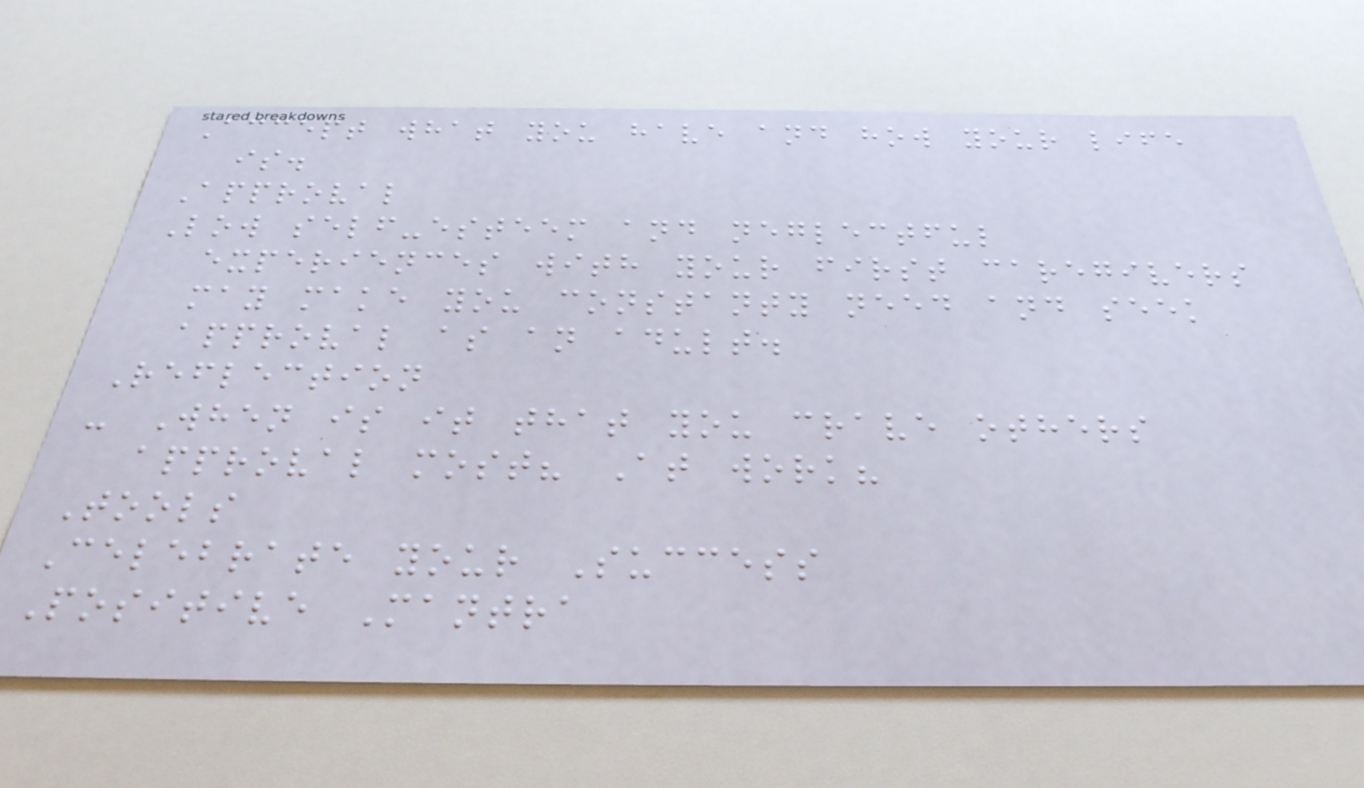Accept what you have and how your life
is.
Approval
Low self-esteem and neglectful
experiences with your first caregivers
may make you constanty need and seek
approval as an adult.
Reflection
- When is it that you crave others
approval most? At work?
Tools
Celebrate your Success
Positive Mantra
